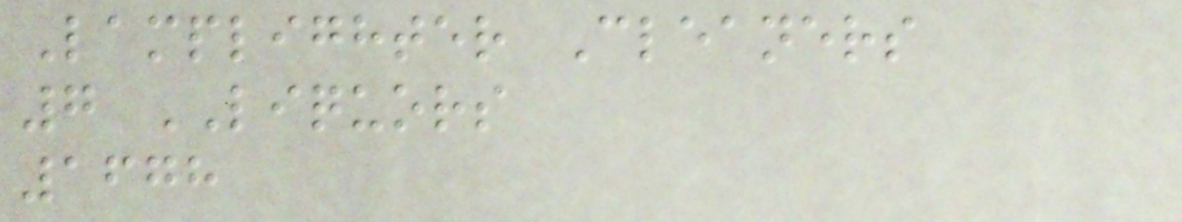Lamplighter Cleaners
7 LIQUORS
1678
